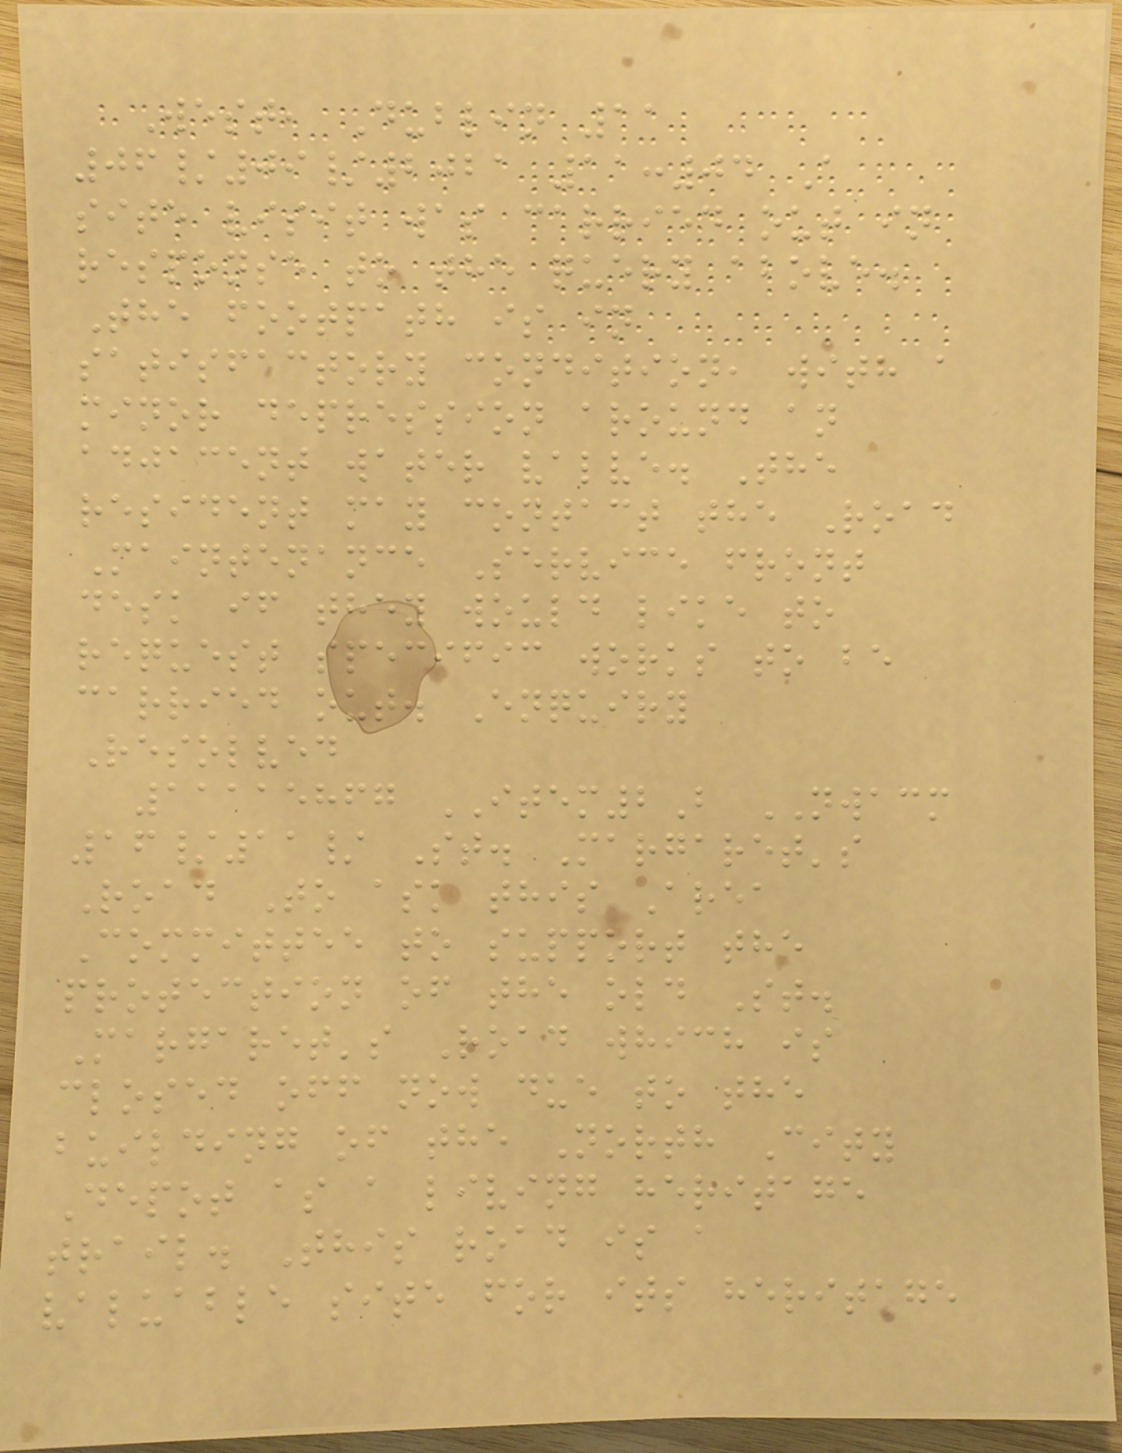West, Dublin 11
06/09/2021 11:04 A
site visit was carried out in
response to the query above.
The footpath is in
satisfactory condition, with a
minor depression around an
adjacent water valve. The
resident may contact the Road
Maintenance Service front
desk if they would like to
request specific works to be
carried out. Enquiry
Resolved
11115867 ITEM2B NWACM
16/11/ St. Margaret's
Road To ask this Area
Committee to support the
protection of the old St.
Margaret's Road which is
closed off now due to the
building of the North City
Depot as a living heritage
trail. This road is a
valuable site for its heritage
